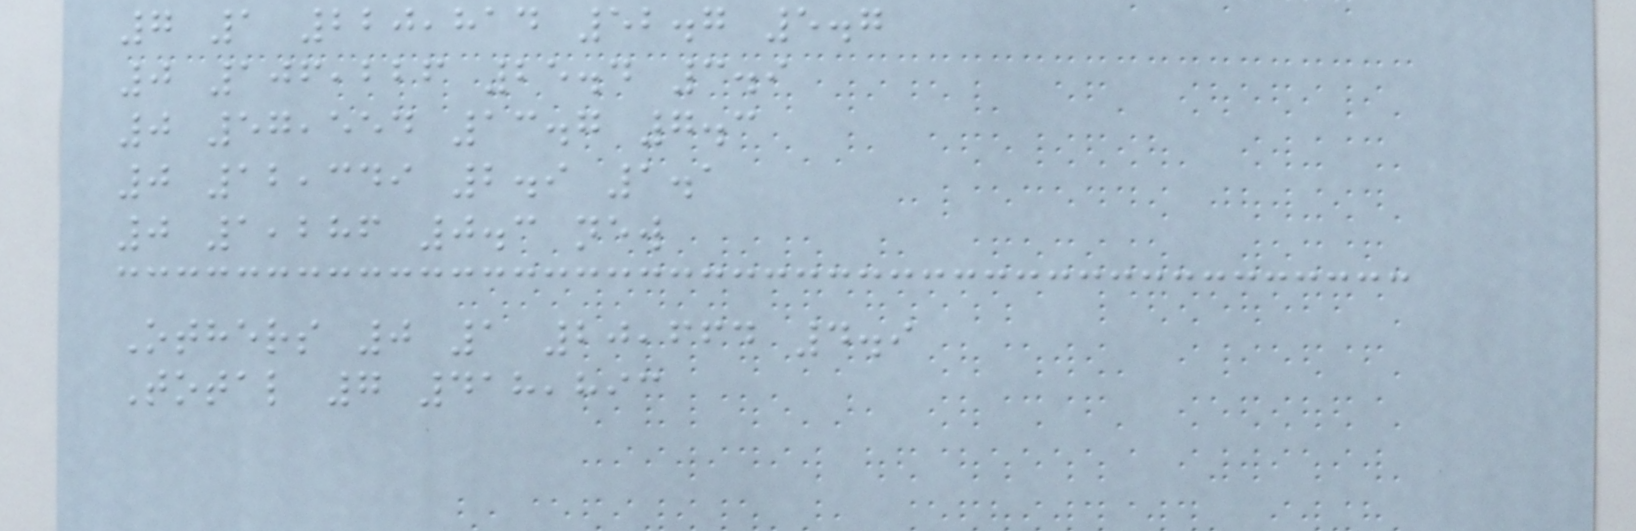7 1 220,814 52.7 5.7
0 106,226 25.4 3.9
0 57,554 13.7 7.3
0 12,349 2.9 1.1
0 1,286 0.3 new
Others 0 1 20,664 4.9
Total 7 418,893
